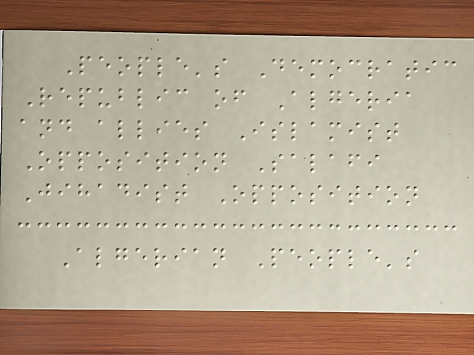People's Democratic
Republic of Algeria
and allies Islamist
Opposition Salafi
Jihadist Opposition
Algerian People's
